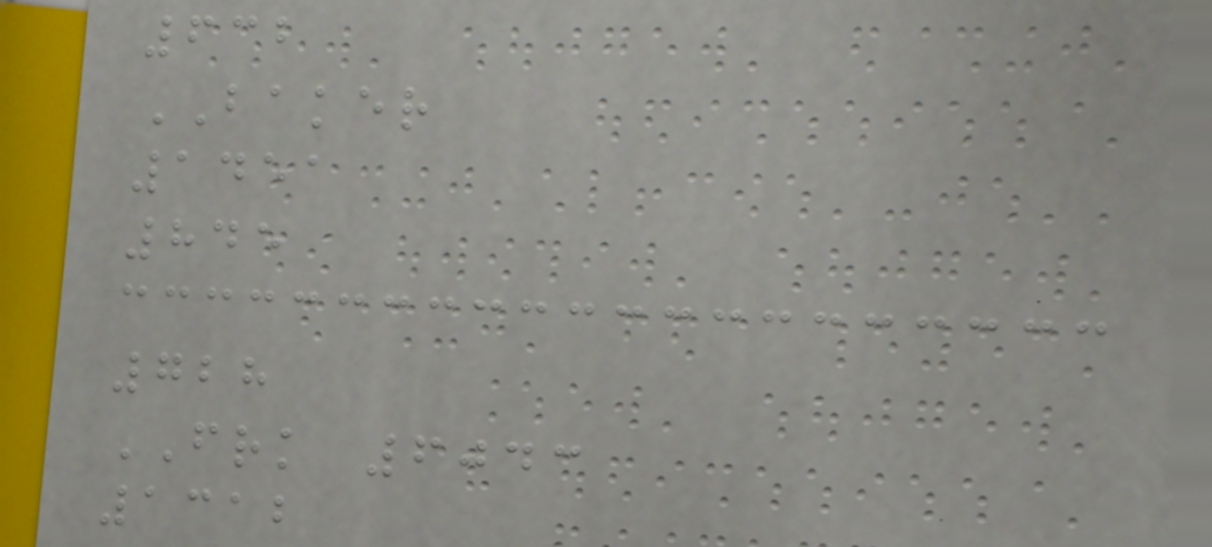632
BAKER
1451
845
728
FRK 6043
1312
